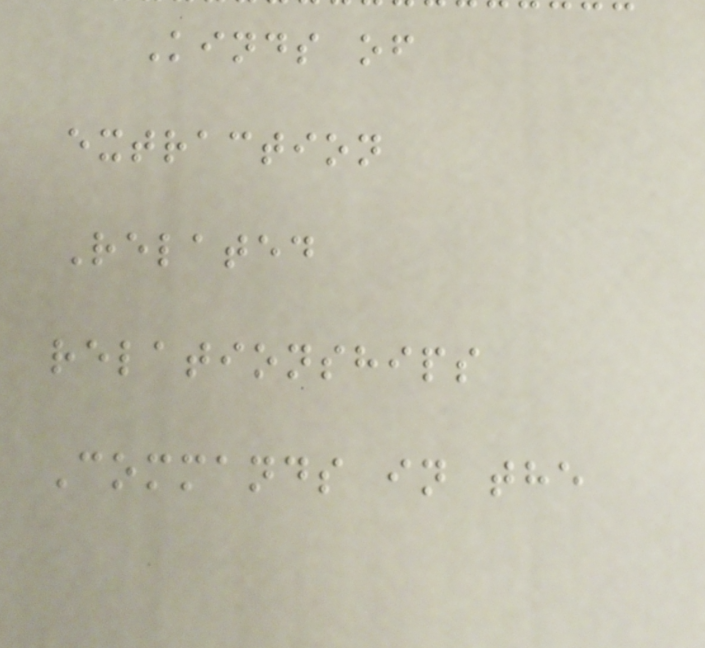Kinds of
extraction
Related
relationships
Commands in the
